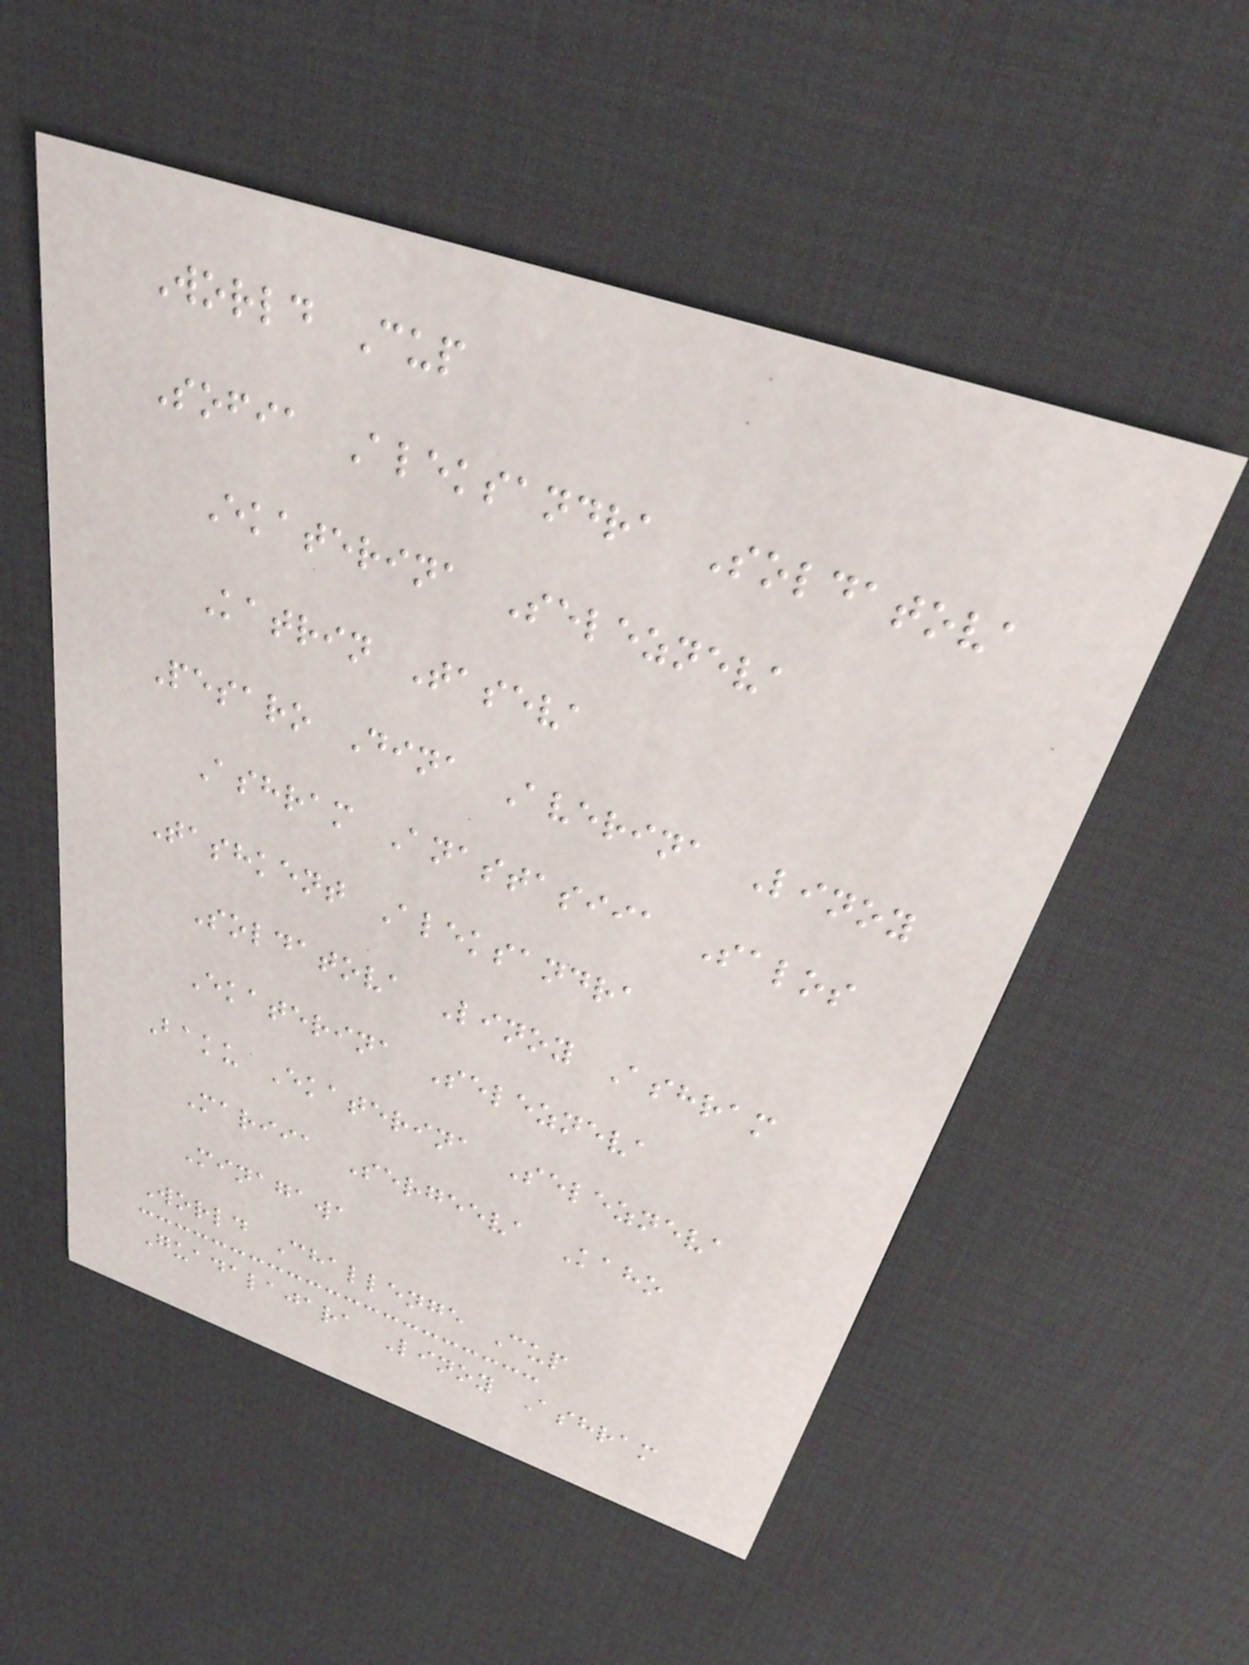World Cup
Sofia Aleksandra Soldatova
Ekaterina Selezneva
Katrin Taseva
Pesaro Dina Averina Linoy
Ashram Anastasiia Salos
Tashkent Aleksandra
Soldatova Linoy Ashram
Ekaterina Selezneva
Baku Ekaterina Selezneva
Mariia Sergeeva Kaho
Minagawa
World Challenge Cup
Guadalajara Linoy Ashram
